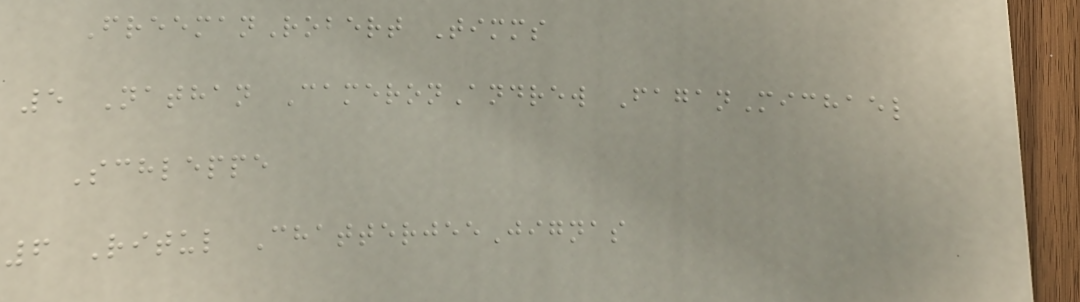FreemanRobert Timms
5 Nathan CameronAndrew FaganMichael
Schleppe
6 Ritul ChatterjeeJignas
